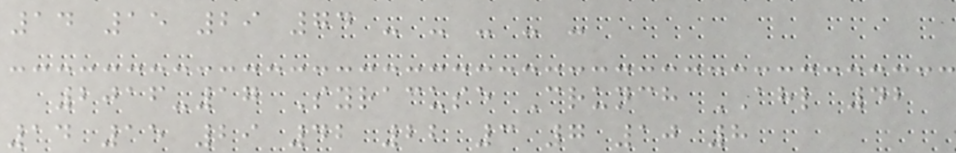14 15 29 74 - - - - -
2016-17 Syracuse Crunch AHL 42
14 15 29 42 22 3 7 10 8
